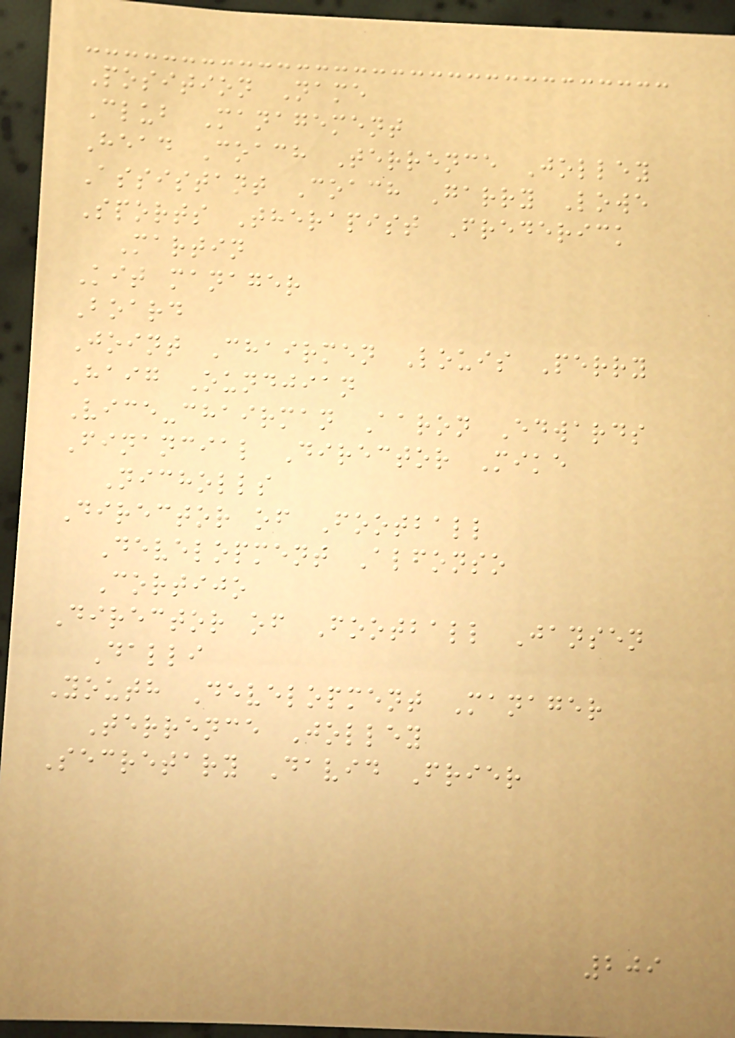Position Name
Club Management
Head Coach Terrence Jolley
Assistant Coach Garry Lowe
Sports Therapist Frederick
Martin
Kit manager
Board
Joint Chairmen Louis Perry
Haig Oundjian
Vice-chairman Aaron Edwards
Financial Director Mike
Nicholls
Director of Football
Development Alfonso
Cortijo
Director of Football Jansen
Dalli
Youth Development Manager
Terrence Jolley
Secretary David Frier
209
